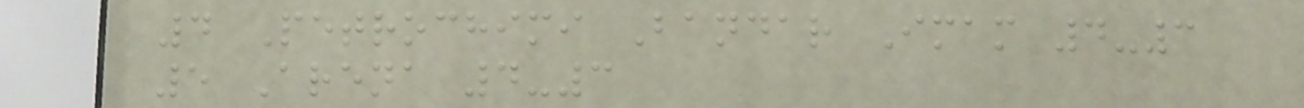4 Petrochimi Bandar Imam 4-3
5 Arena 4-3
